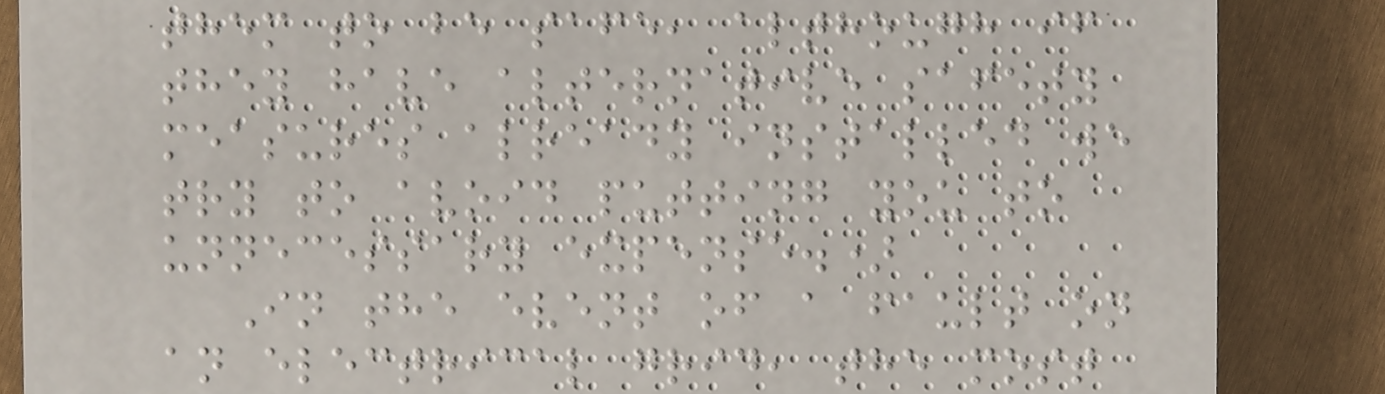them to be safe, although if
they have alternative safety
measures already installed we
try to avoid putting you to
unnecessary expense.)
In the event of a fault on
an electrical grid, the most
